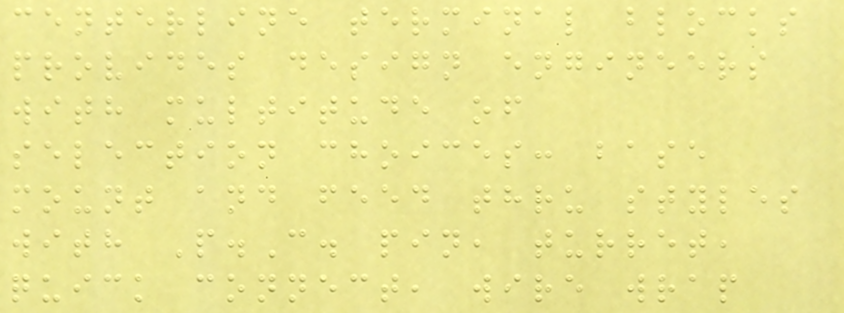centerline terminal blocks
provides design engineers
with multitude of
selection choices: base
mount and feed thru styles
with P.C. pin, turret,
quick connect, wire wrap
